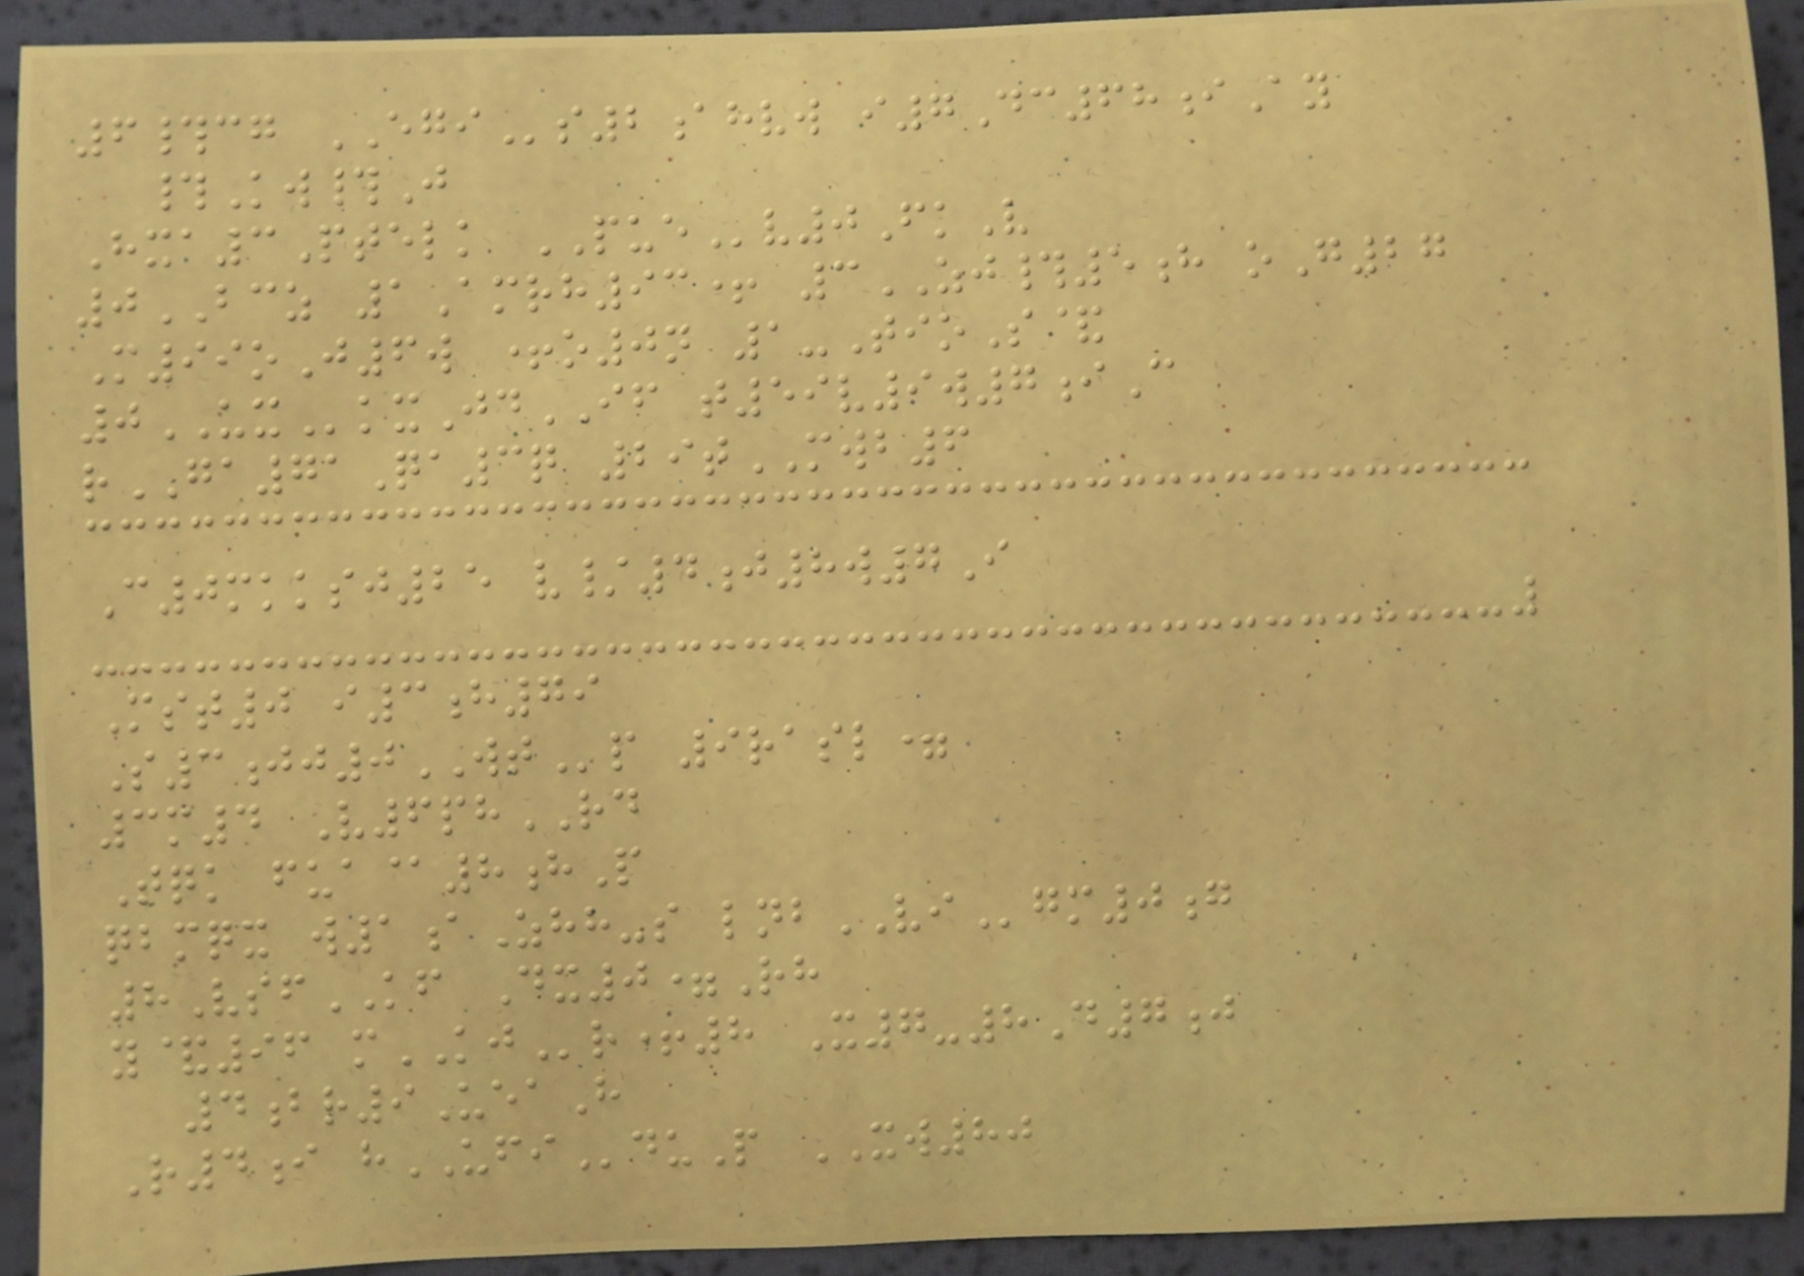6#cg EGIs2ahvw i7Dc68iAy
#Kw#J
Hxa3Ptelk PUEv0FkV
0BCZ 1Amrh93+ 3ZJ#5h oG27
M99oJ6w +o0n 1-TioS&
0UXkxJdIF t59v9w7iC
rGA71Qa3q 29tMWB6
C0mkksj25 v/4j8w7I
Mst0 i3h79
S3jj0WTp 9rasl=
3m4 V6phRD
Tqk fua@8hP
qbmqx w1aZhh-s lnbVIgm0g
8VsfKF Dx0=Rh
y&96 mKJr+8 X7-8D7j
4br9UeaH
R4i hUFIduP XW80
